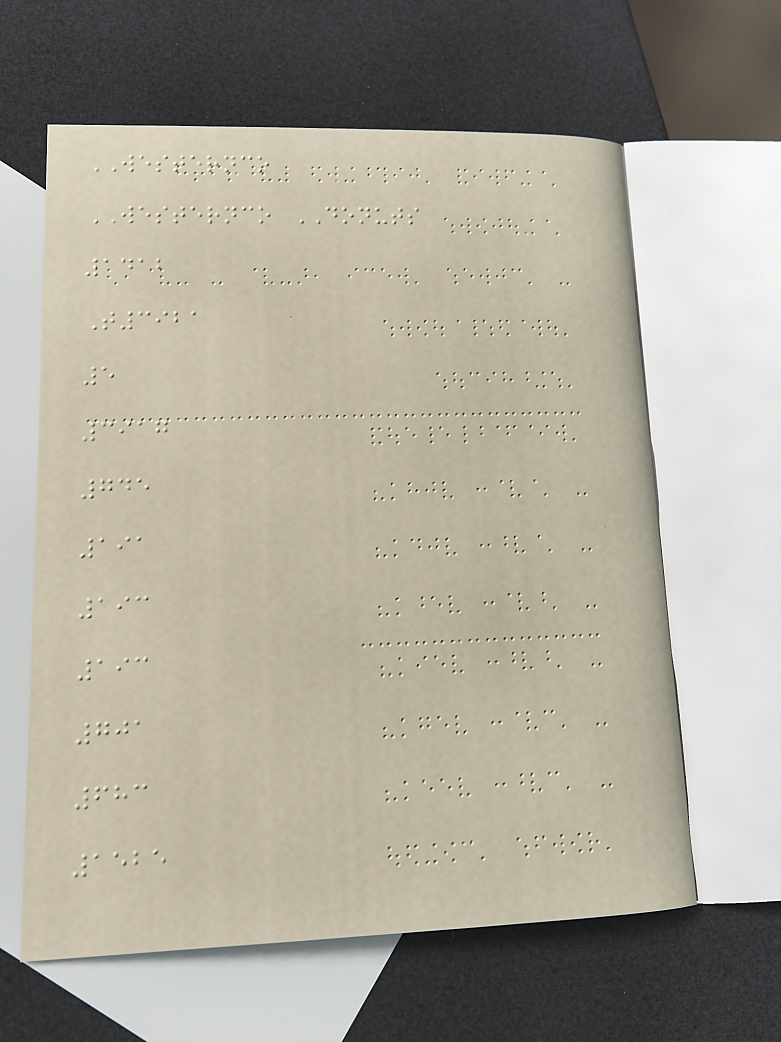WESTERNCO
WESTERNCO DONUTS
1412
T3921
5
3917
745
191
193
193
701
683
1525
